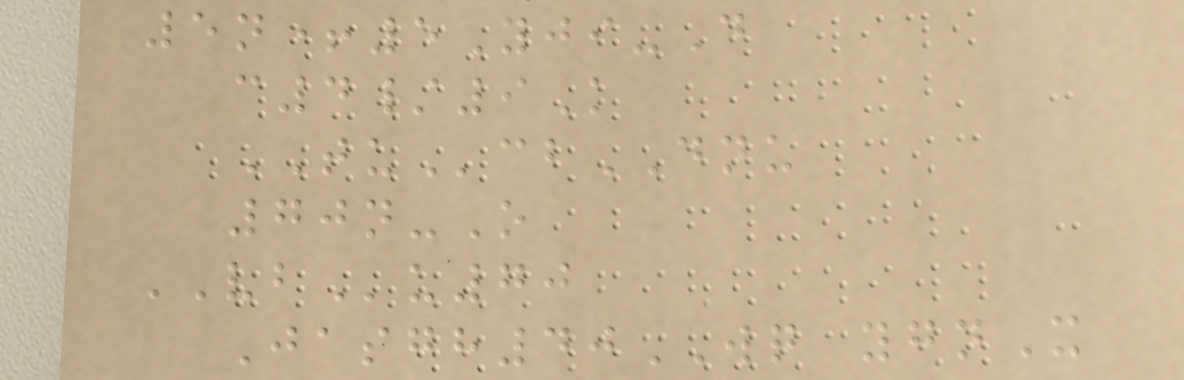5n+5Yji-D
c4/9K
TUcbDNU
70n-O
VBu70
Jasgh40WQ ygnX
